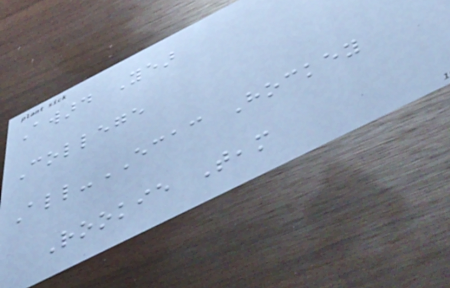Award Year
College
All-ECAC Hockey
Rookie Team
